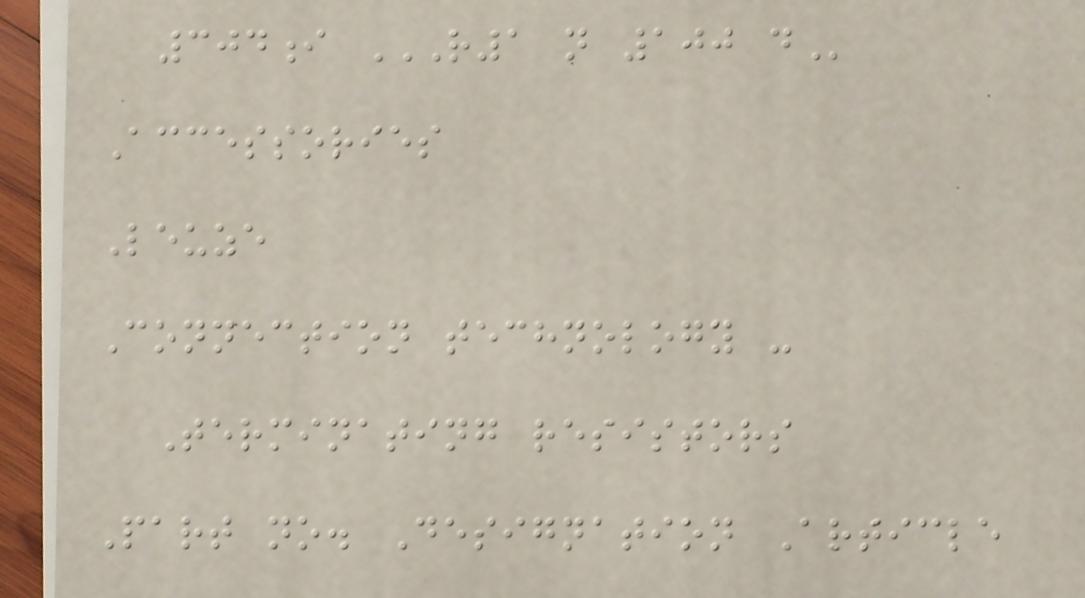304i R1 N 100 D
Accessories
Leuze
Connection technology -
Terminating resistors
Part no. Designation Article
